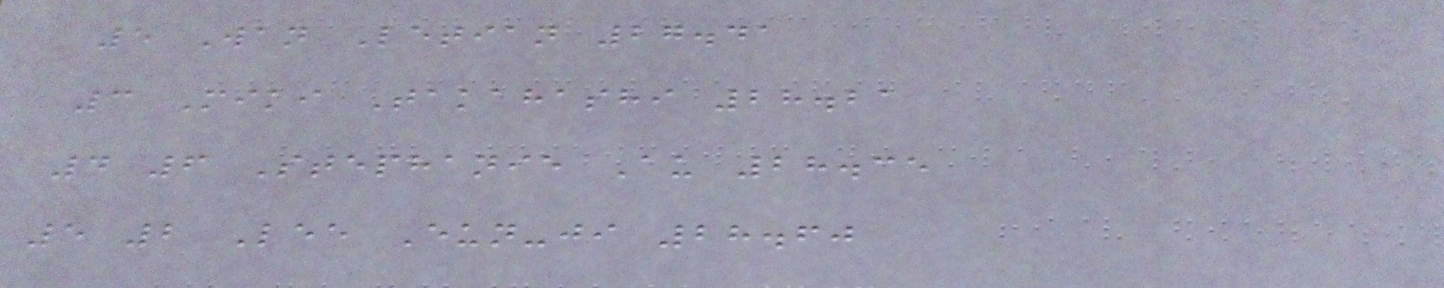5 Wan Letian 27.41
3 Miki Takahashi 28.21
4 6 Stephanie Au 28.35
5 2 Lee Eun-ji 28.60
